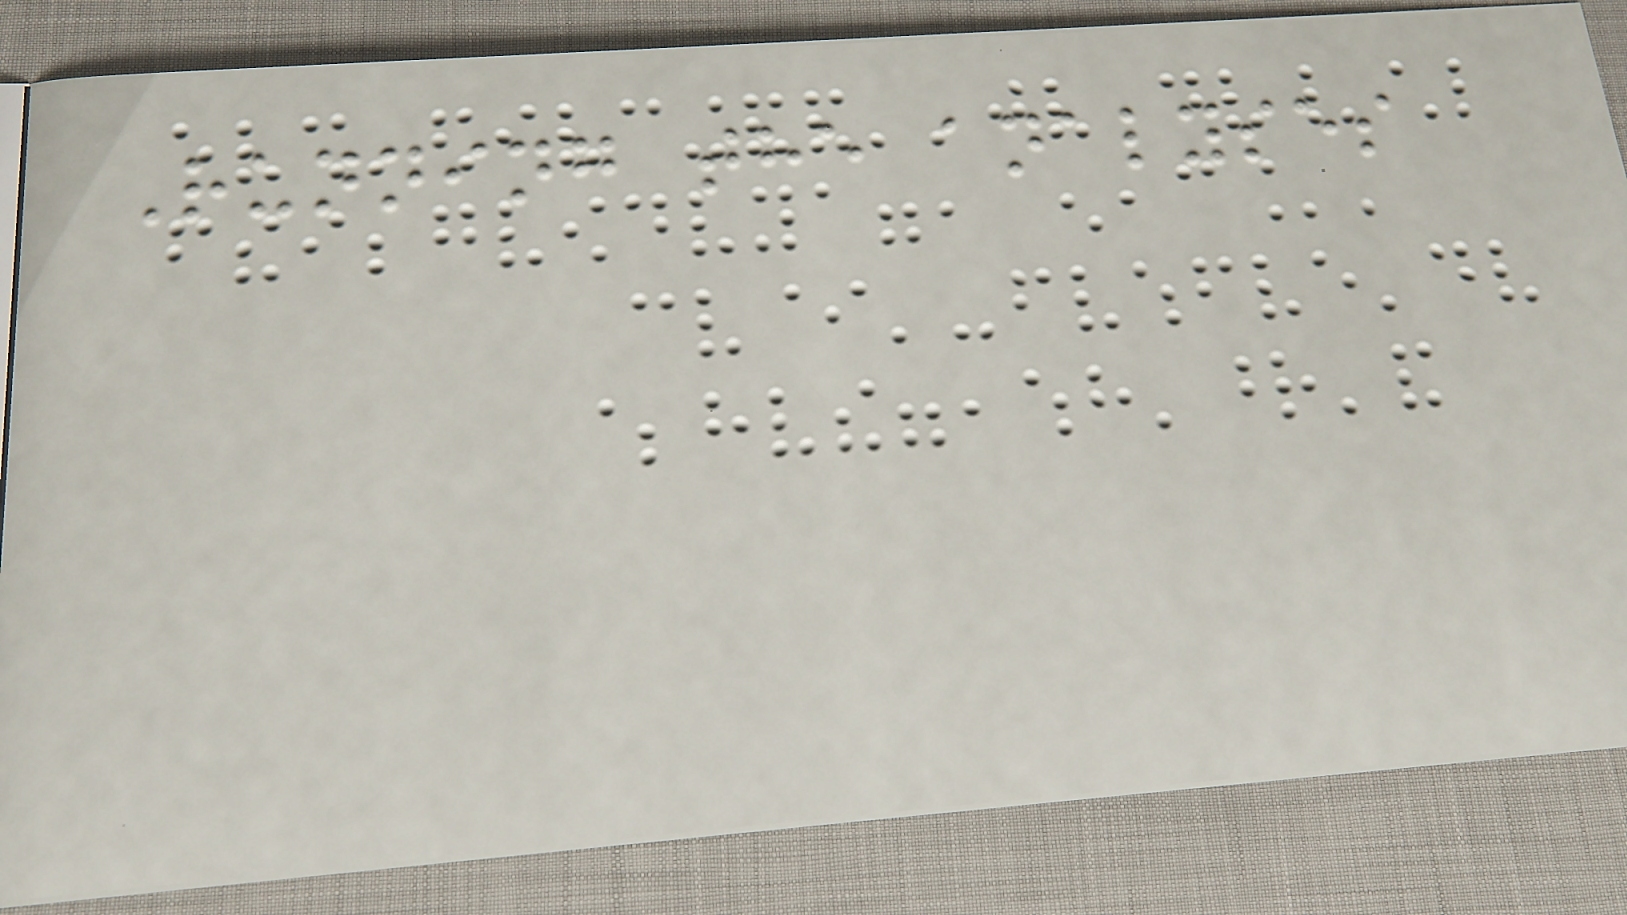Running the analyses
